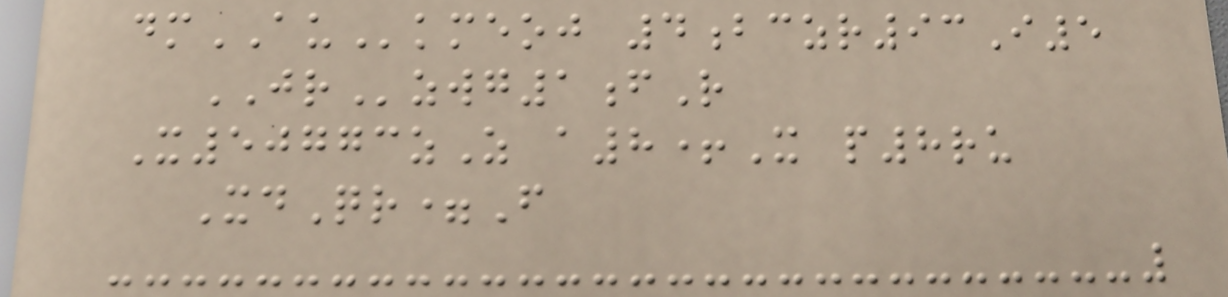dmAUkmeoj 4bczr93I5
JRzwg1fR
X50773zZ a8+X p8ru
XdQr=F
